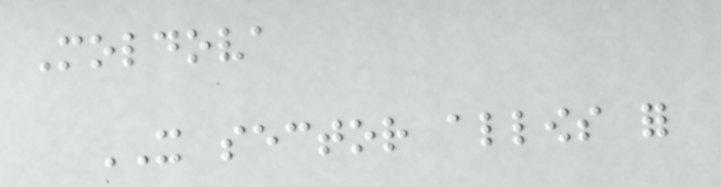Moldova
IT sector allows for
